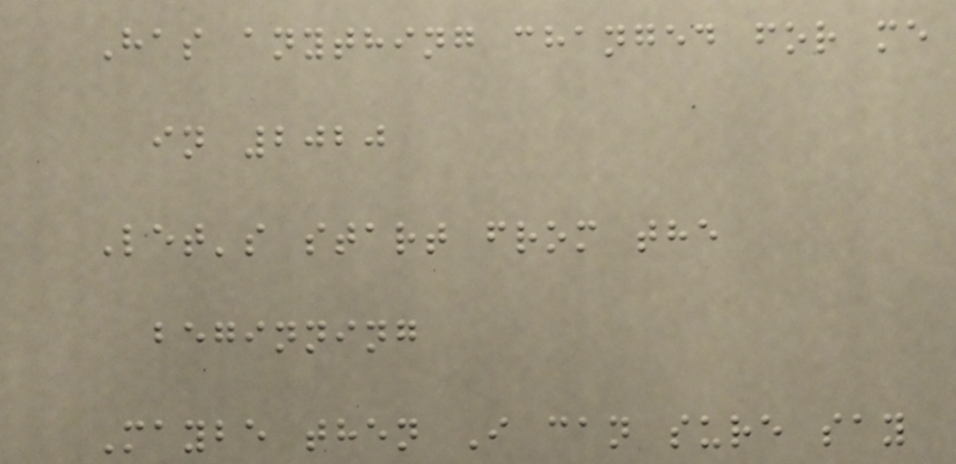Has anything changed for me
in 2020
Let's start from the
beginning
Maybe then I can sure say
